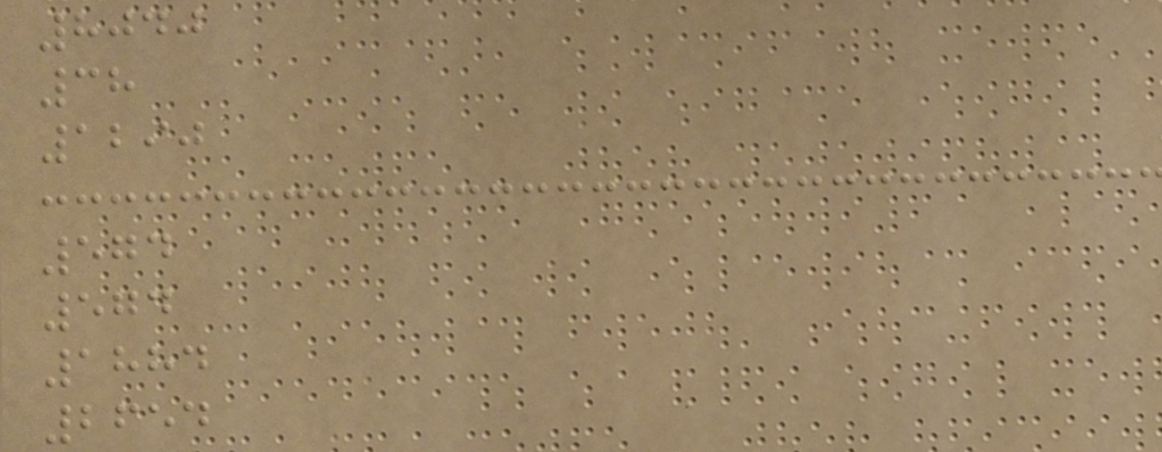8040
38
1290
574
574
1884
2654
